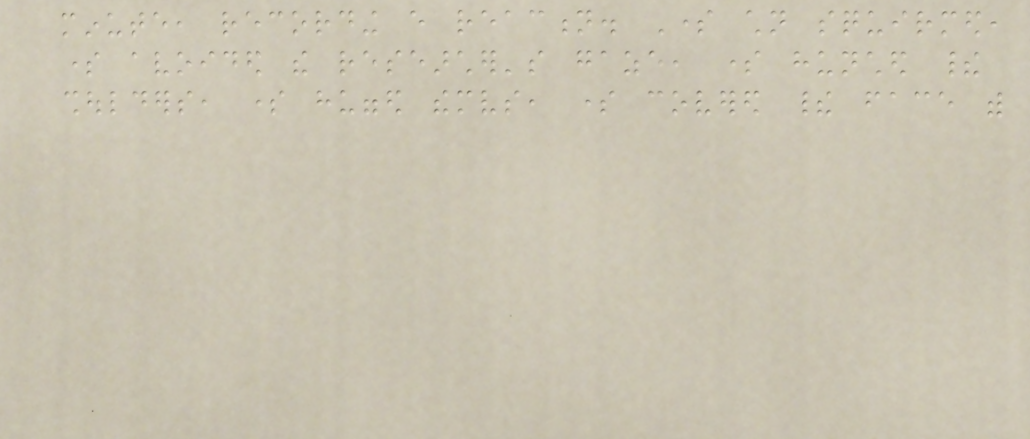minute, recording every reaction. Some children squirmed,
some avoided the researcher's gaze, some hunched their
shoulders, some hugged themselves, some covered their face with
